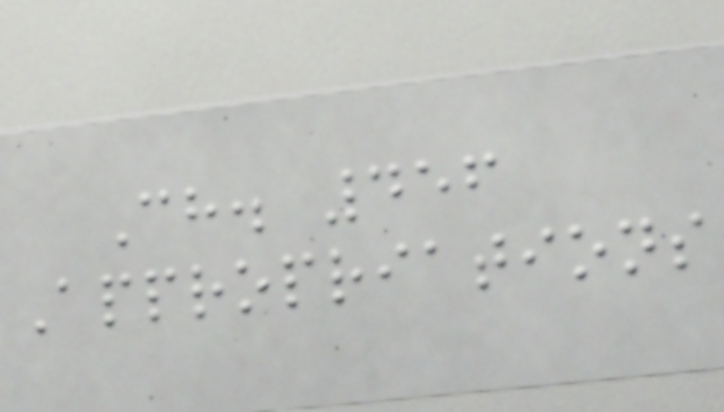Ch. 456
Appropriations
